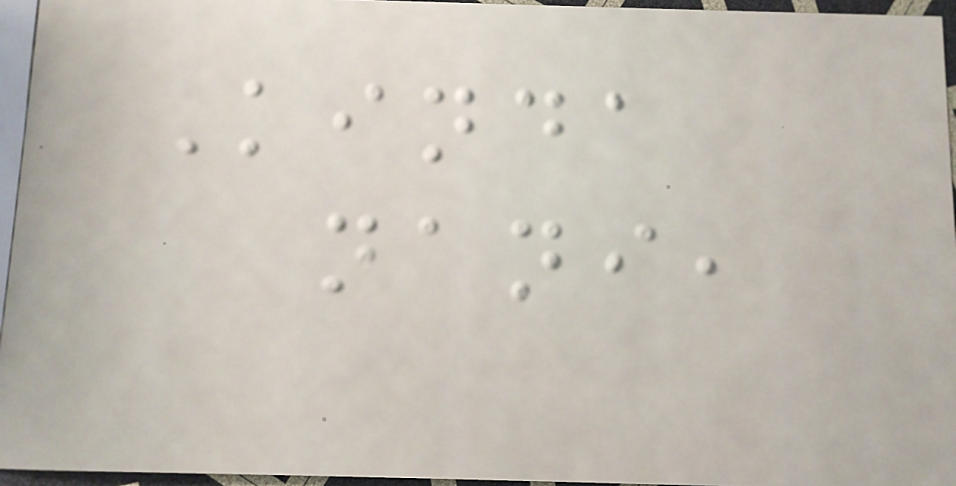Kinda
nani,
